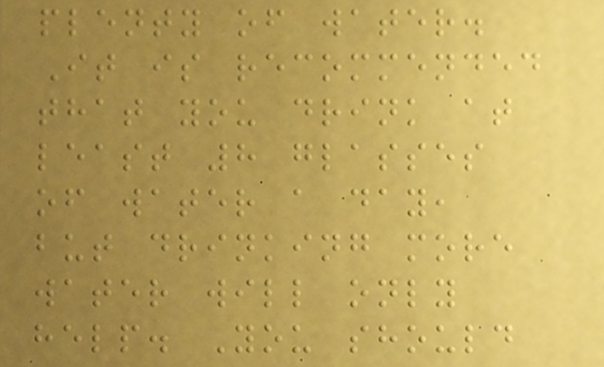plenty of water.
It is recommended
that you drink at
least 8 glasses
of water a day,
but drinking more
water will only
help. You should
